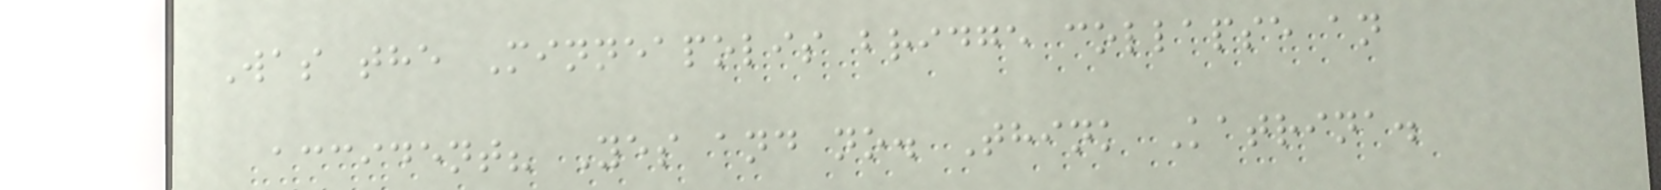Was the Minneapolis bridge collapse an
accident? Yes and no. Think Katrina.
